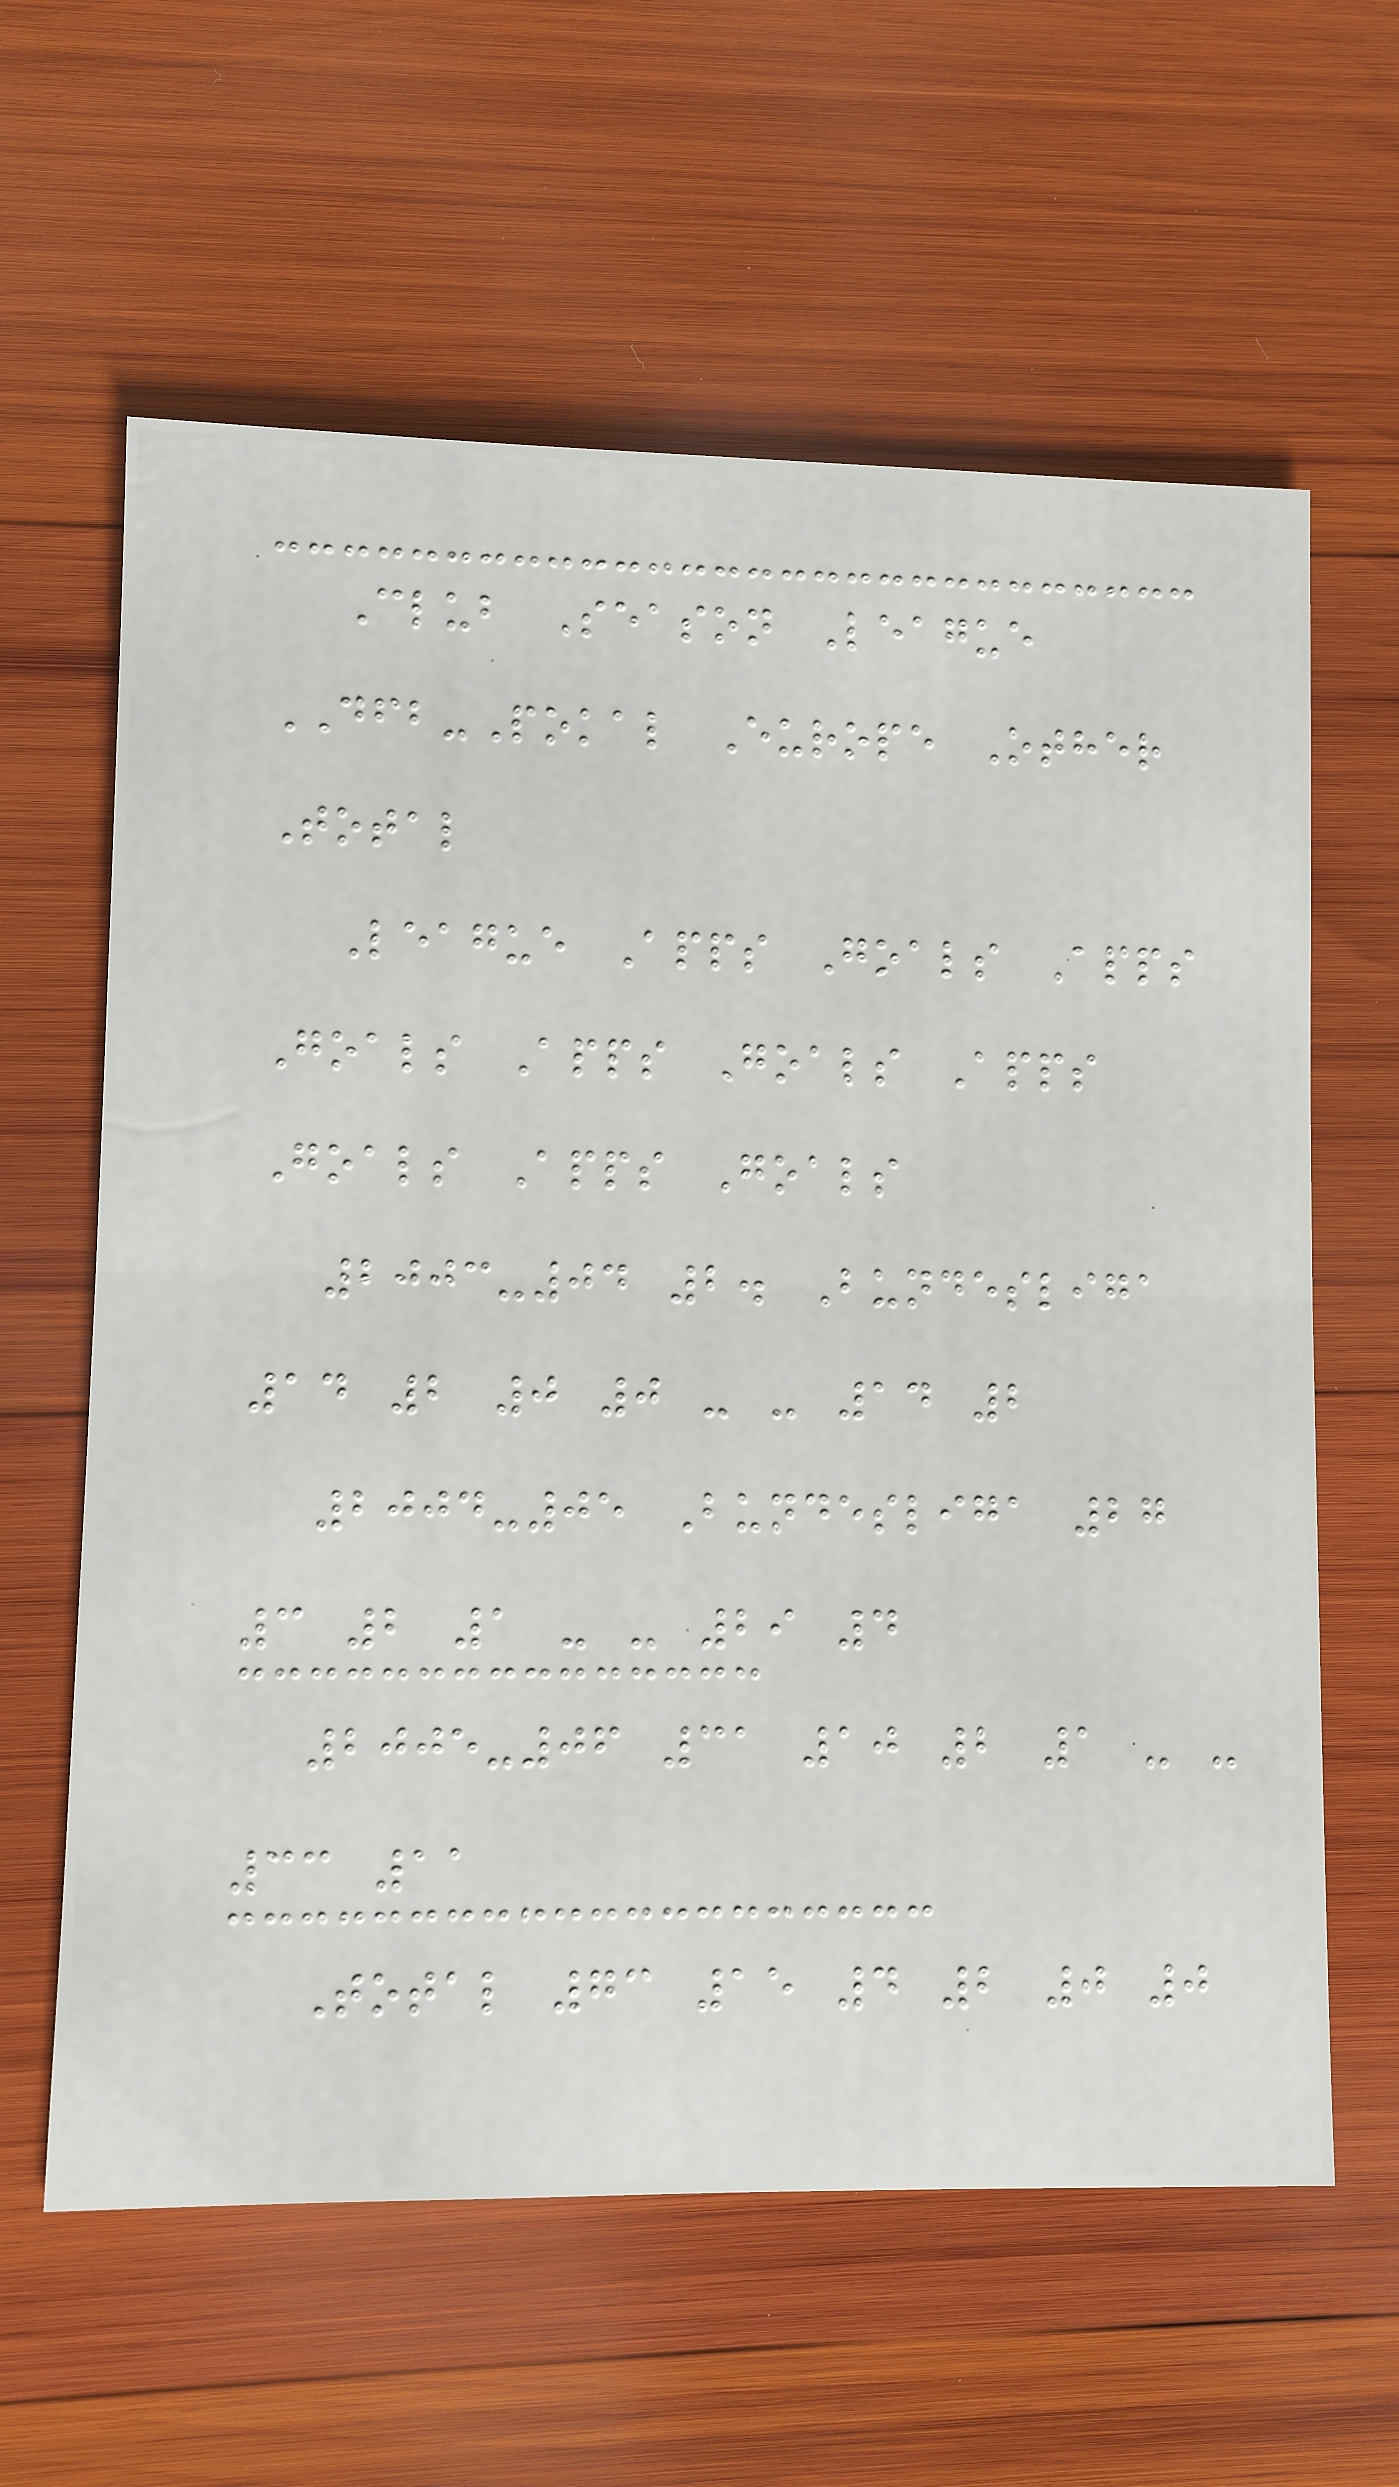Club Season League
DFB-Pokal Europe Other
Total
League Apps Goals Apps
Goals Apps Goals Apps
Goals Apps Goals
2003-04 2. Bundesliga
14 2 0 0 - - 14 2
2004-05 Bundesliga 27
3 2 1 - - 29 4
2005-06 31 10 2 1 - -
33 11
Total 73 15 4 2 0 0
